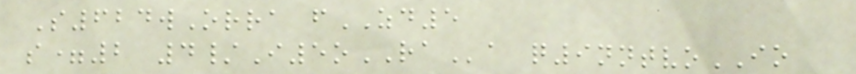S624wOrra fZD5
s=2 4/I5oRAa q9nntvoIO
